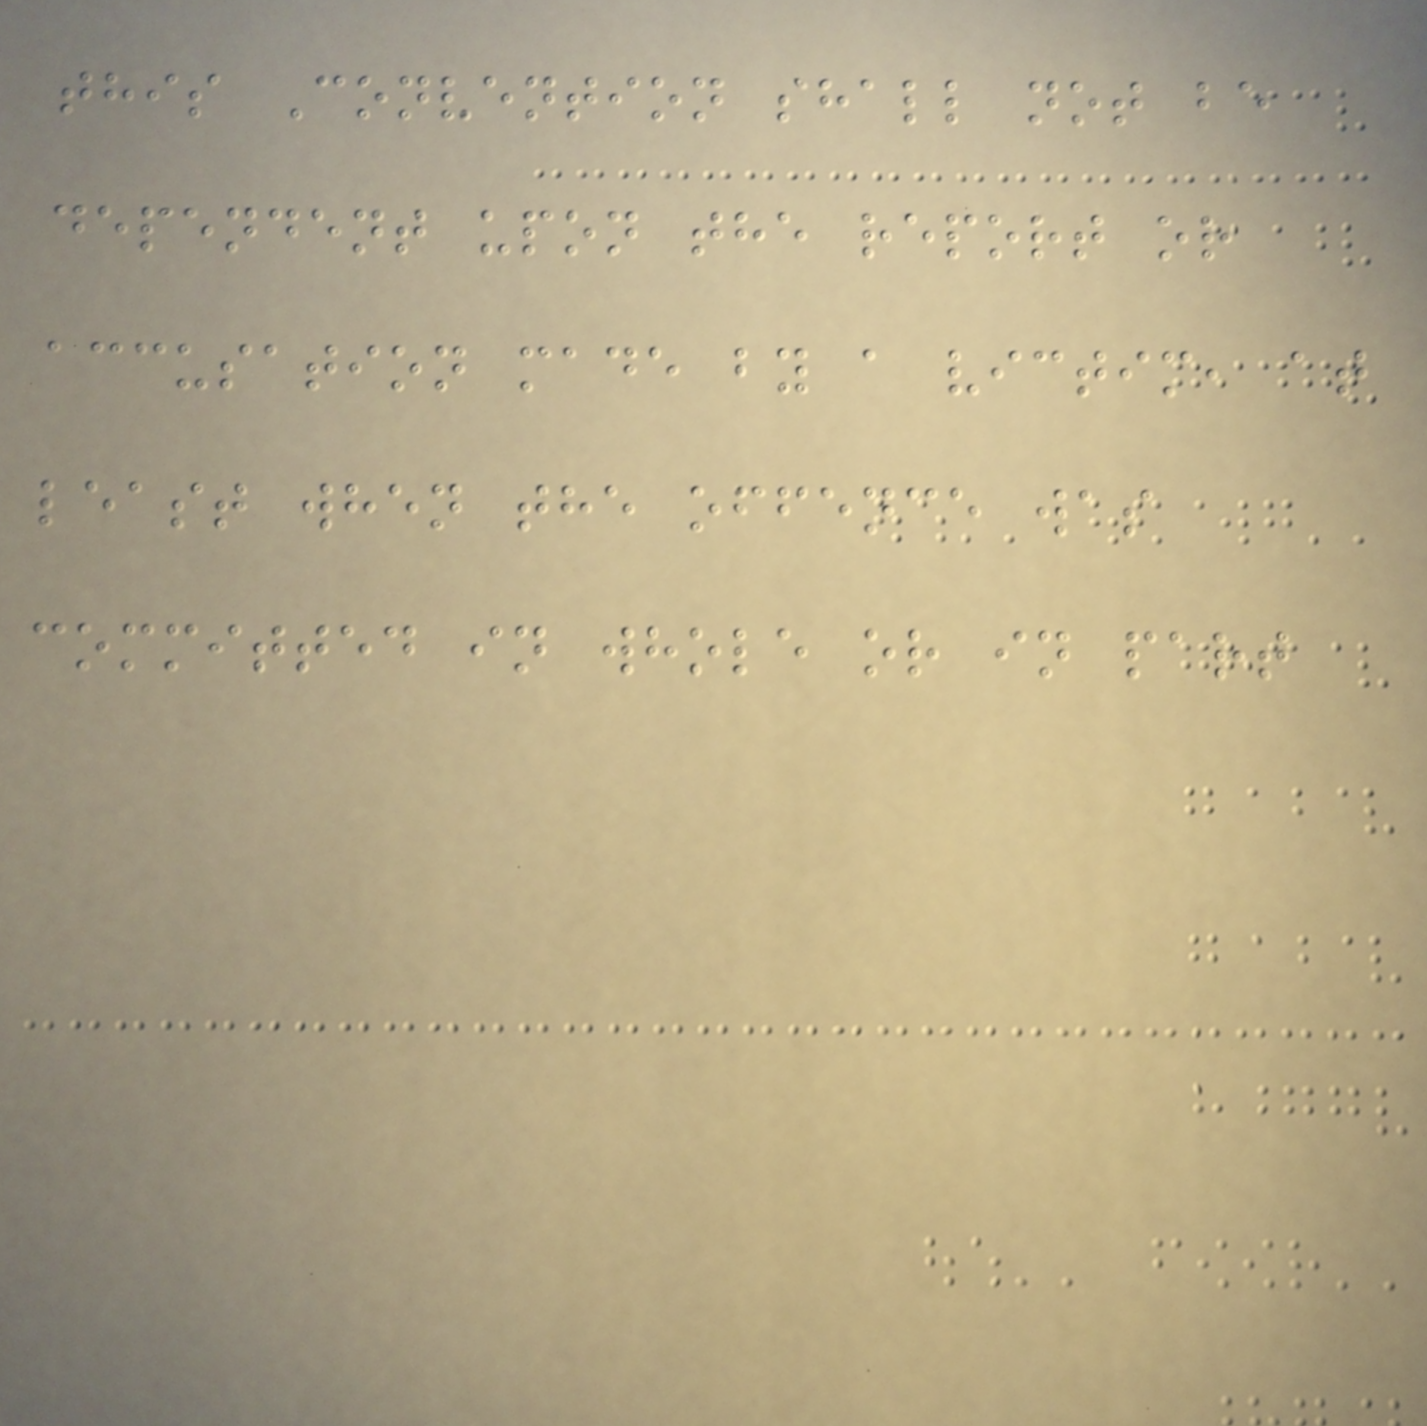this Convention shall not be
dependent upon the report or
accusation made by a victim, at
least when the offence was
committed in whole or in part
